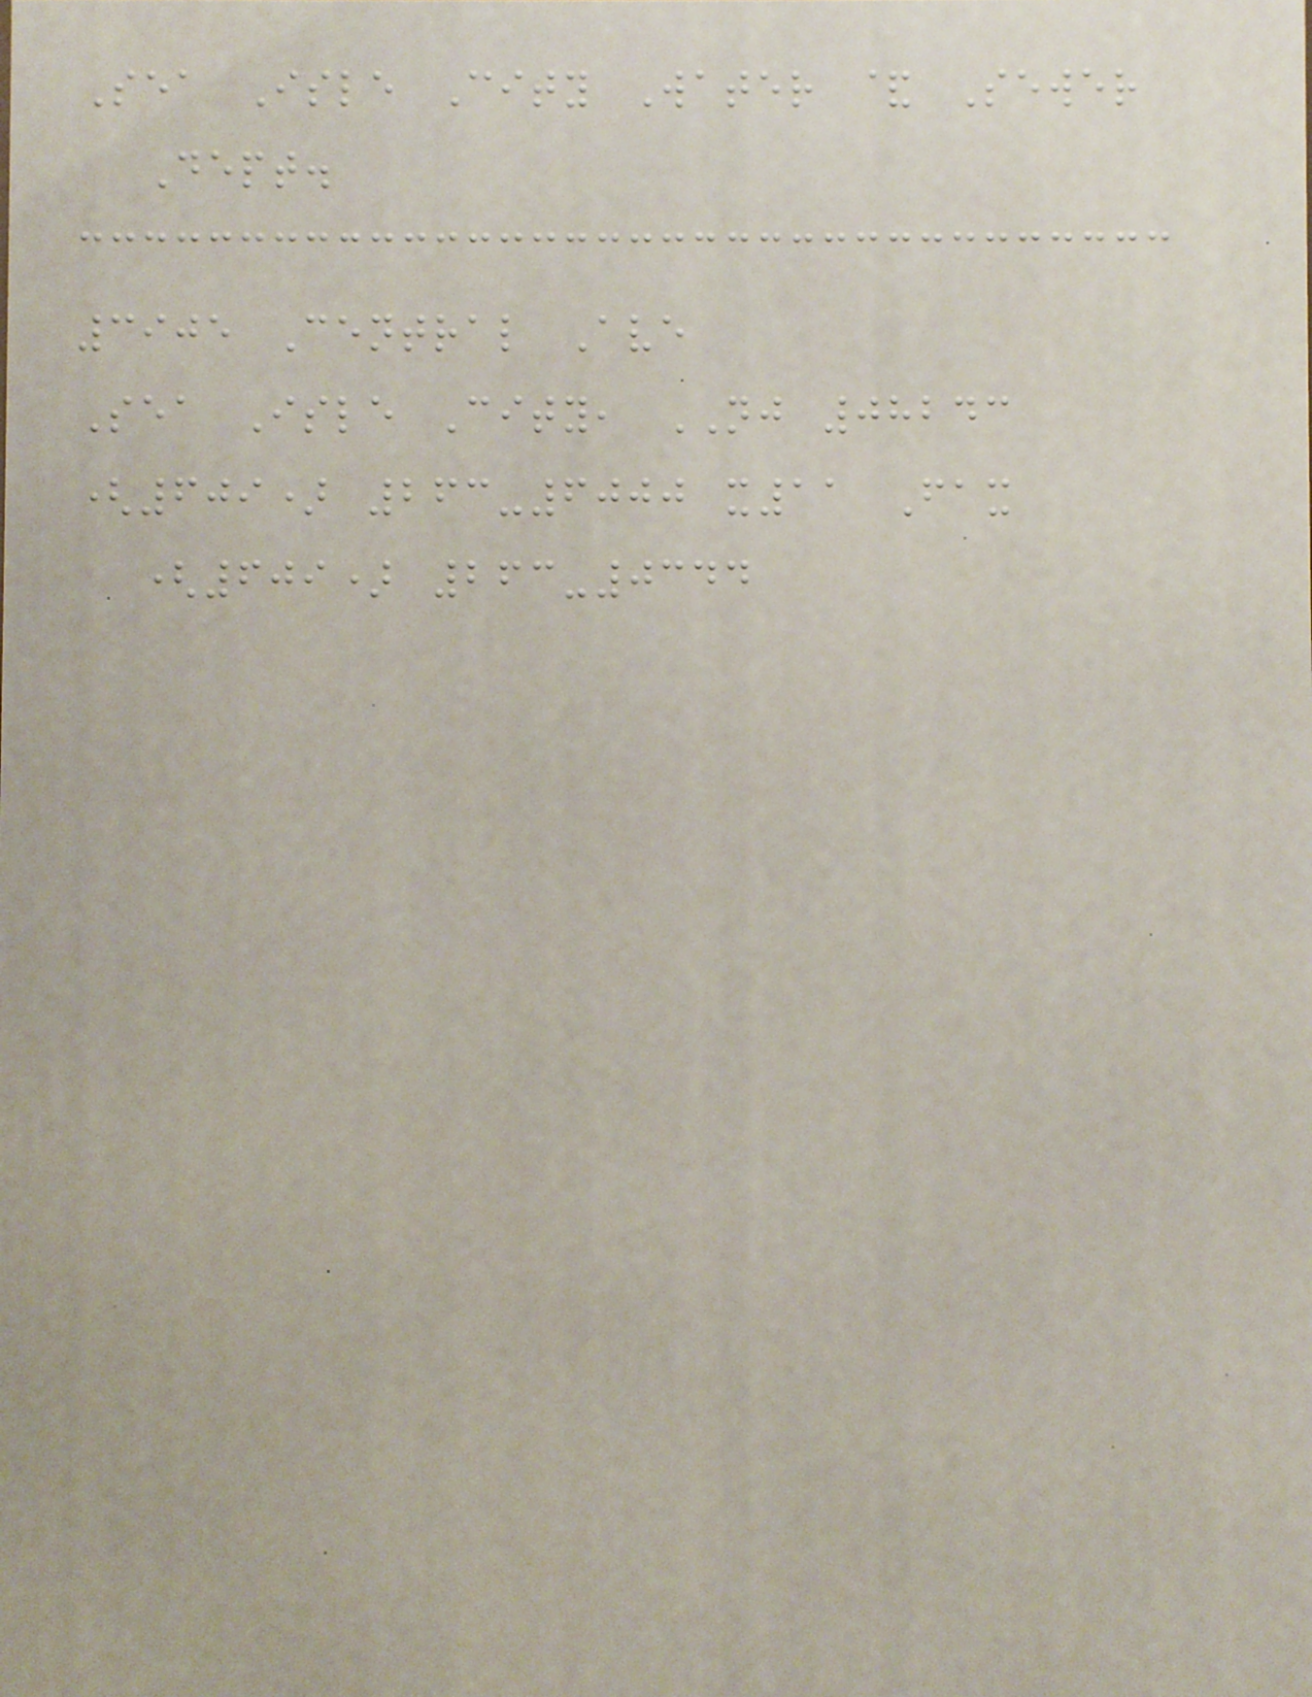Sea Isle City Water & Sewer
Dept.
3905 Central Ave
Sea Isle City, NJ 08243
(609) 263-6000 x11 Fax
(609) 263-0344
